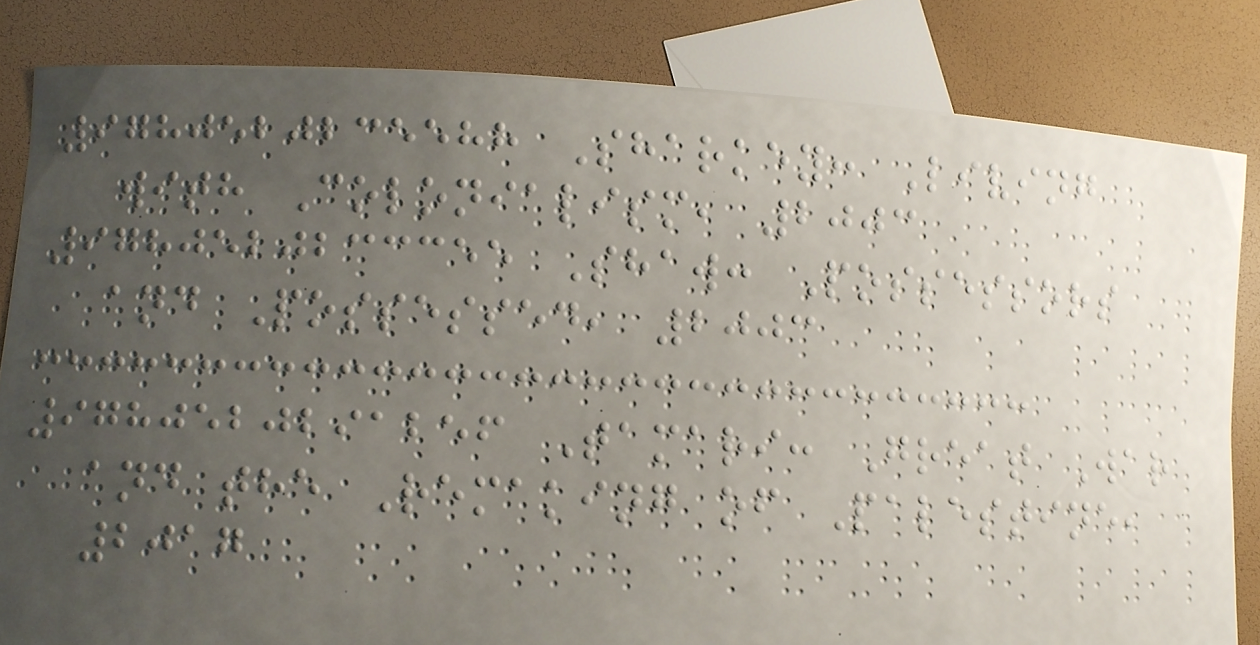9780520235588 Sharkey: Living
with Colonialism, 2003
9780520233355 Shaw: Possessors
and Possessed, 2003
9780520291256 Tamari: Great War
and the Remaking of Palestine,
2017
